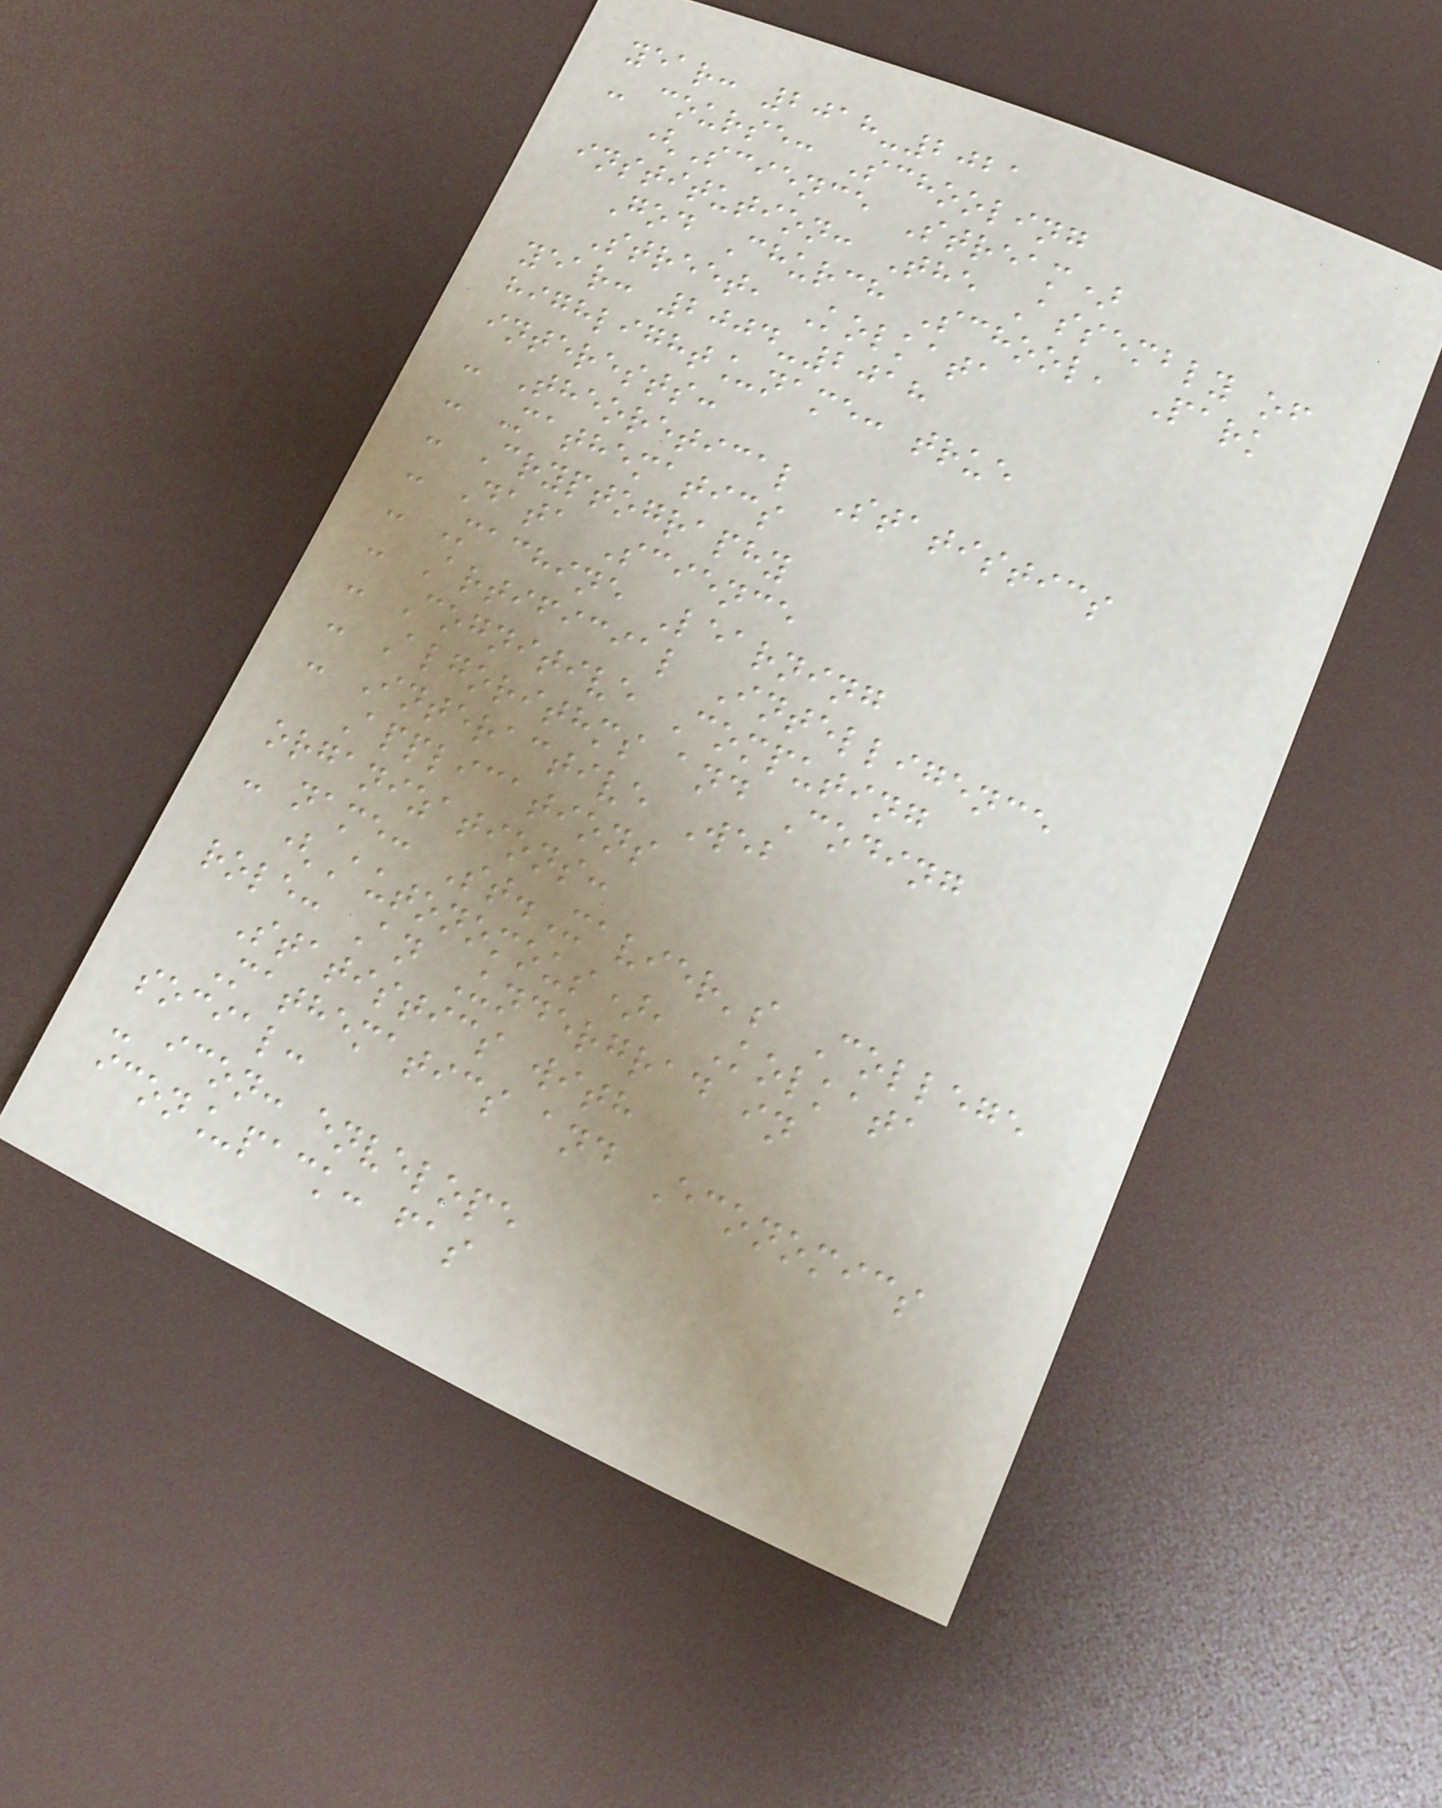year: 2018-2021
- course: Schooling
(Science Stream)
institution: The Assembly of
God Church School, Park
Street, Kolkata
year: 2004-2018
highlight_name: true
interests:
- Theoretical Statistics
- Mathematics
- Cryptography
- Data Science
- Machine Learning
- Artificial Intelligence
- Cognitive Computing
- Algorithms and Coding
- Interactive Web
Applications
organizations:
- name: St.Xavier's College
(Autonomous), Kolkata
role: An Undergrad in
Statistics with
Mathematics and Economics
social:
- icon: envelope
icon_pack: fas
